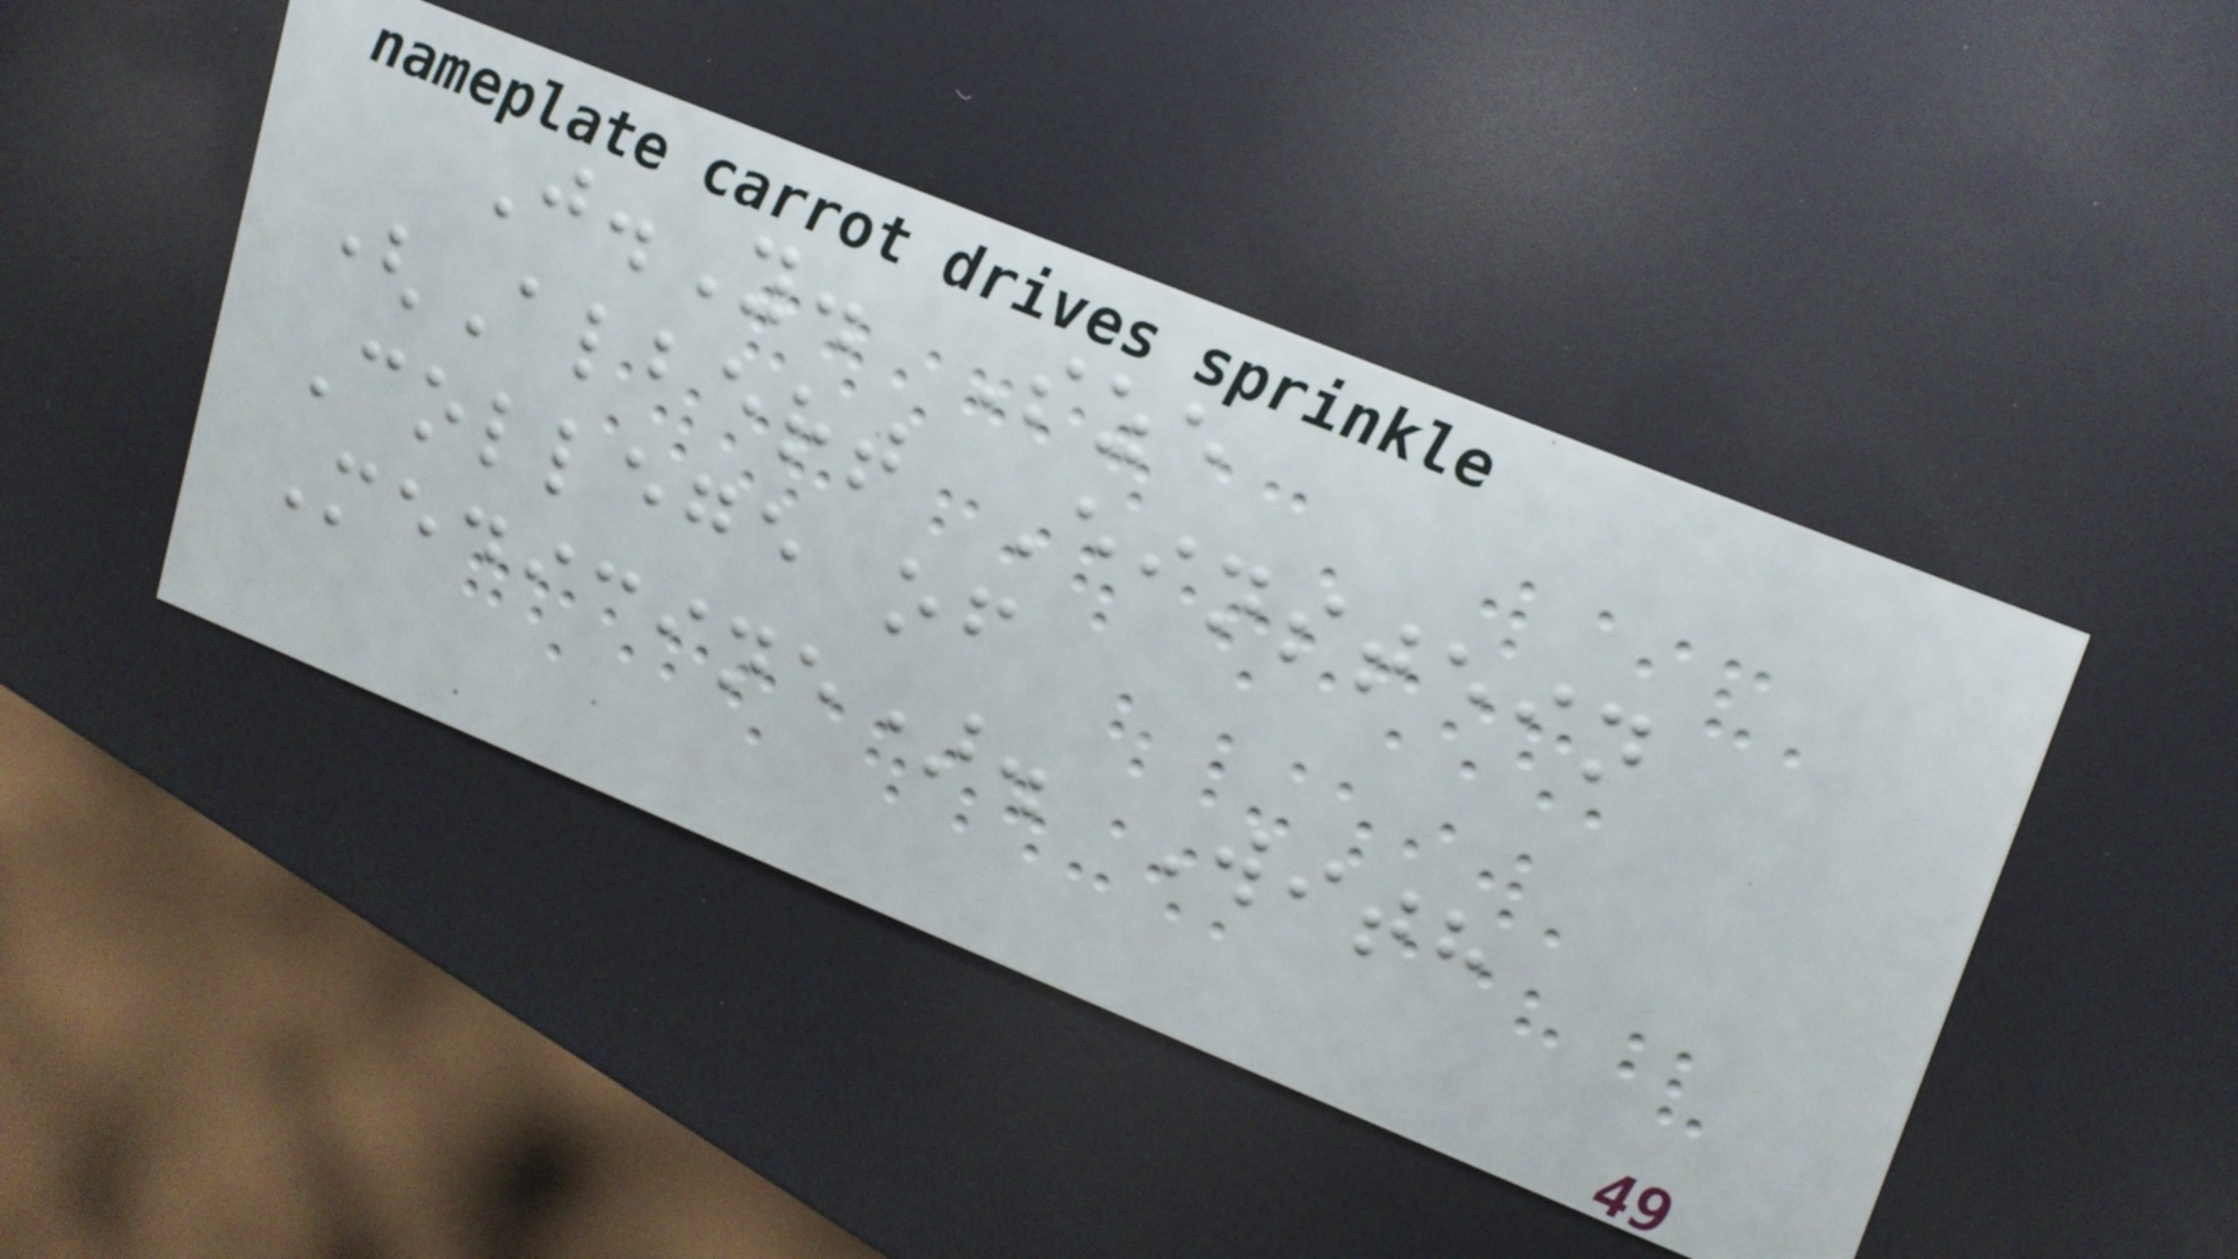J.Y. Sze
(Albert Einstein
College of
Medicine). With
